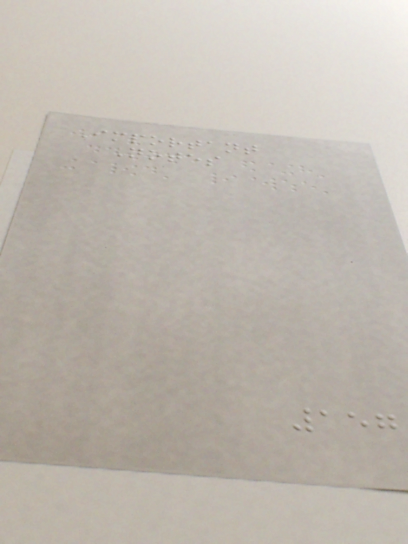Important
Notes
157
